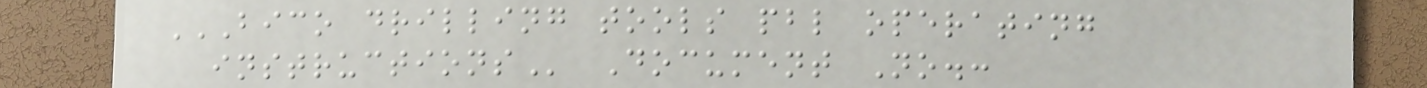BICO DRILLING TOOLS PBL OPERATING
INSTRUCTIONS Document No.:
